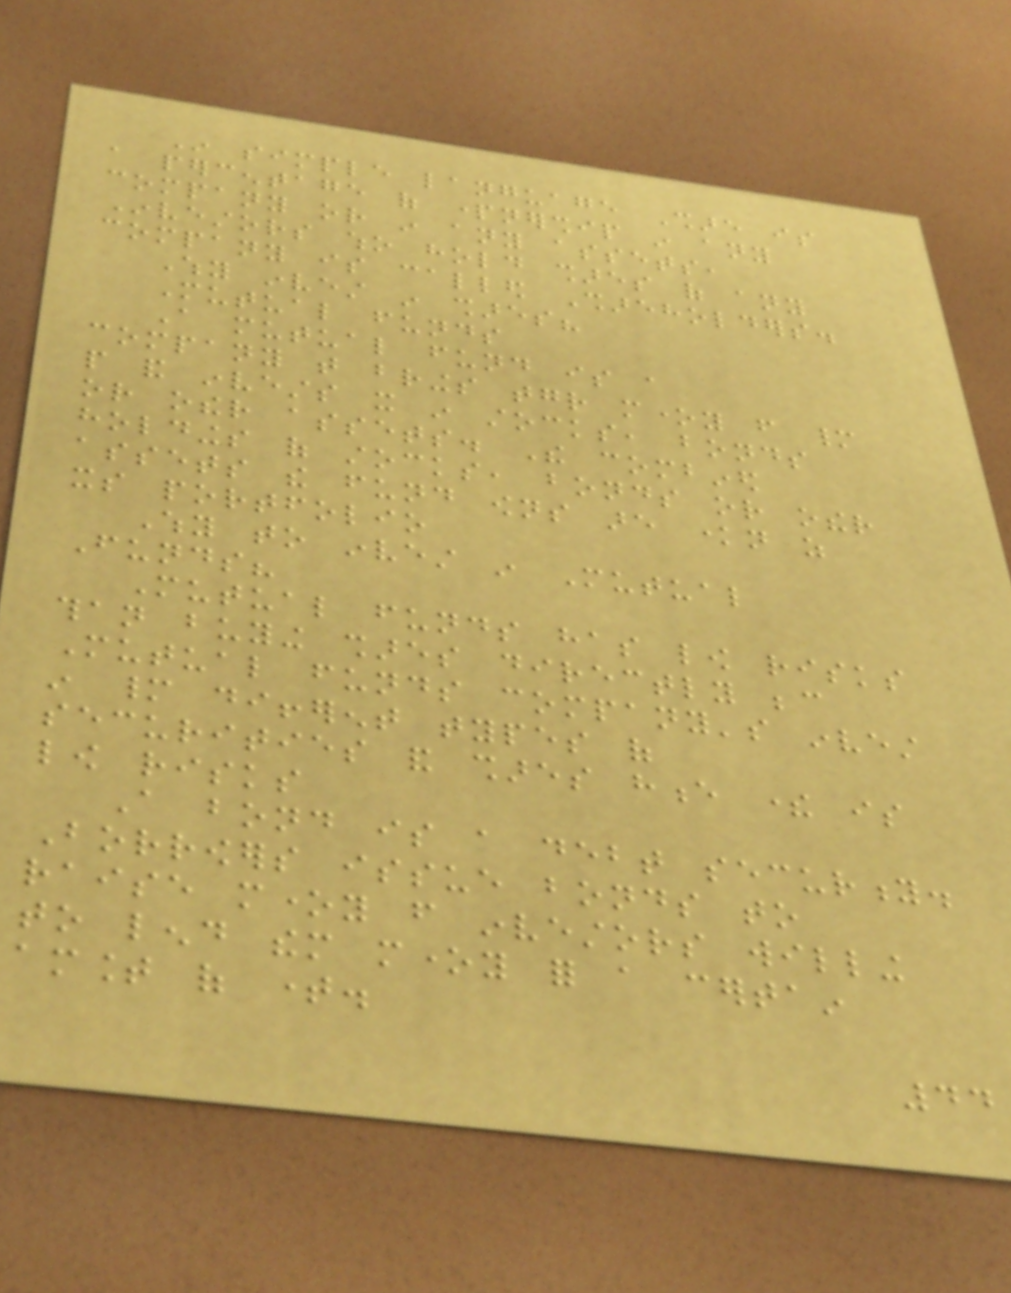In simple language Share is
a percentage of partnership in any
company or in any assets,
Investors who hold shares of any
company is called Shareholders.
Why invest in shares?
Mutual funds
A mutual fund is a
company that brings together money from many
people and invests it in stocks, bonds
or other assets. The combined
holdings of stocks, bonds or other
assets the fund owns are known as
its portfolio
Why to invest in Mutual
Funds?
Mutual funds has low risks
than buying shares directly because
Mutual funds company's invest
in many different types of
securities and shares hence there is
low risks
A bond is a debt security.
Borrowers issue bonds to
raise money from investors willing
to lend them money for a certain
amount of time.
44
